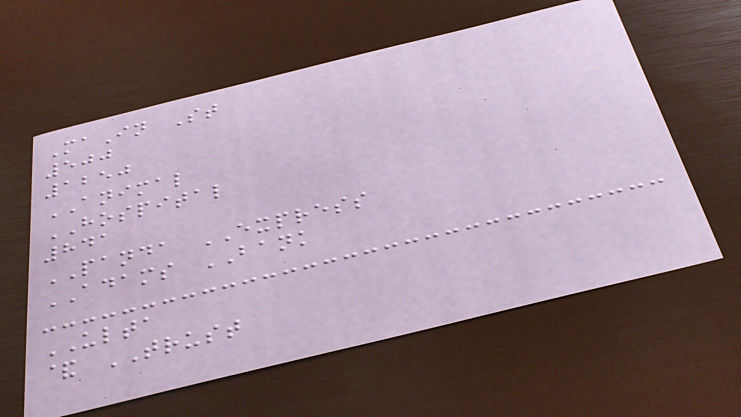MaIn St
500
1250
ANIMAL
HOSPITAL
841
PANDA EXPRESS
ADAMS BANK
ULTA
& TRUST
